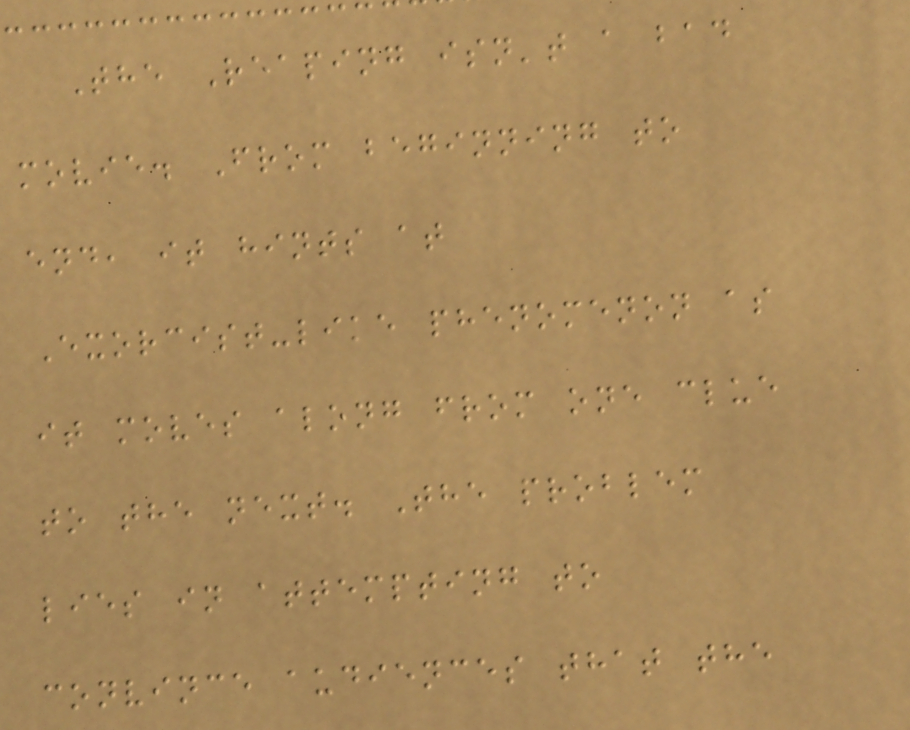The Reaping isn't a bad
movie. From beginning to
end, it hints at
Exorcist-like phenomenon as
it moves along from one clue
to the next. The problem
lies in attempting to
convince audiences that the
